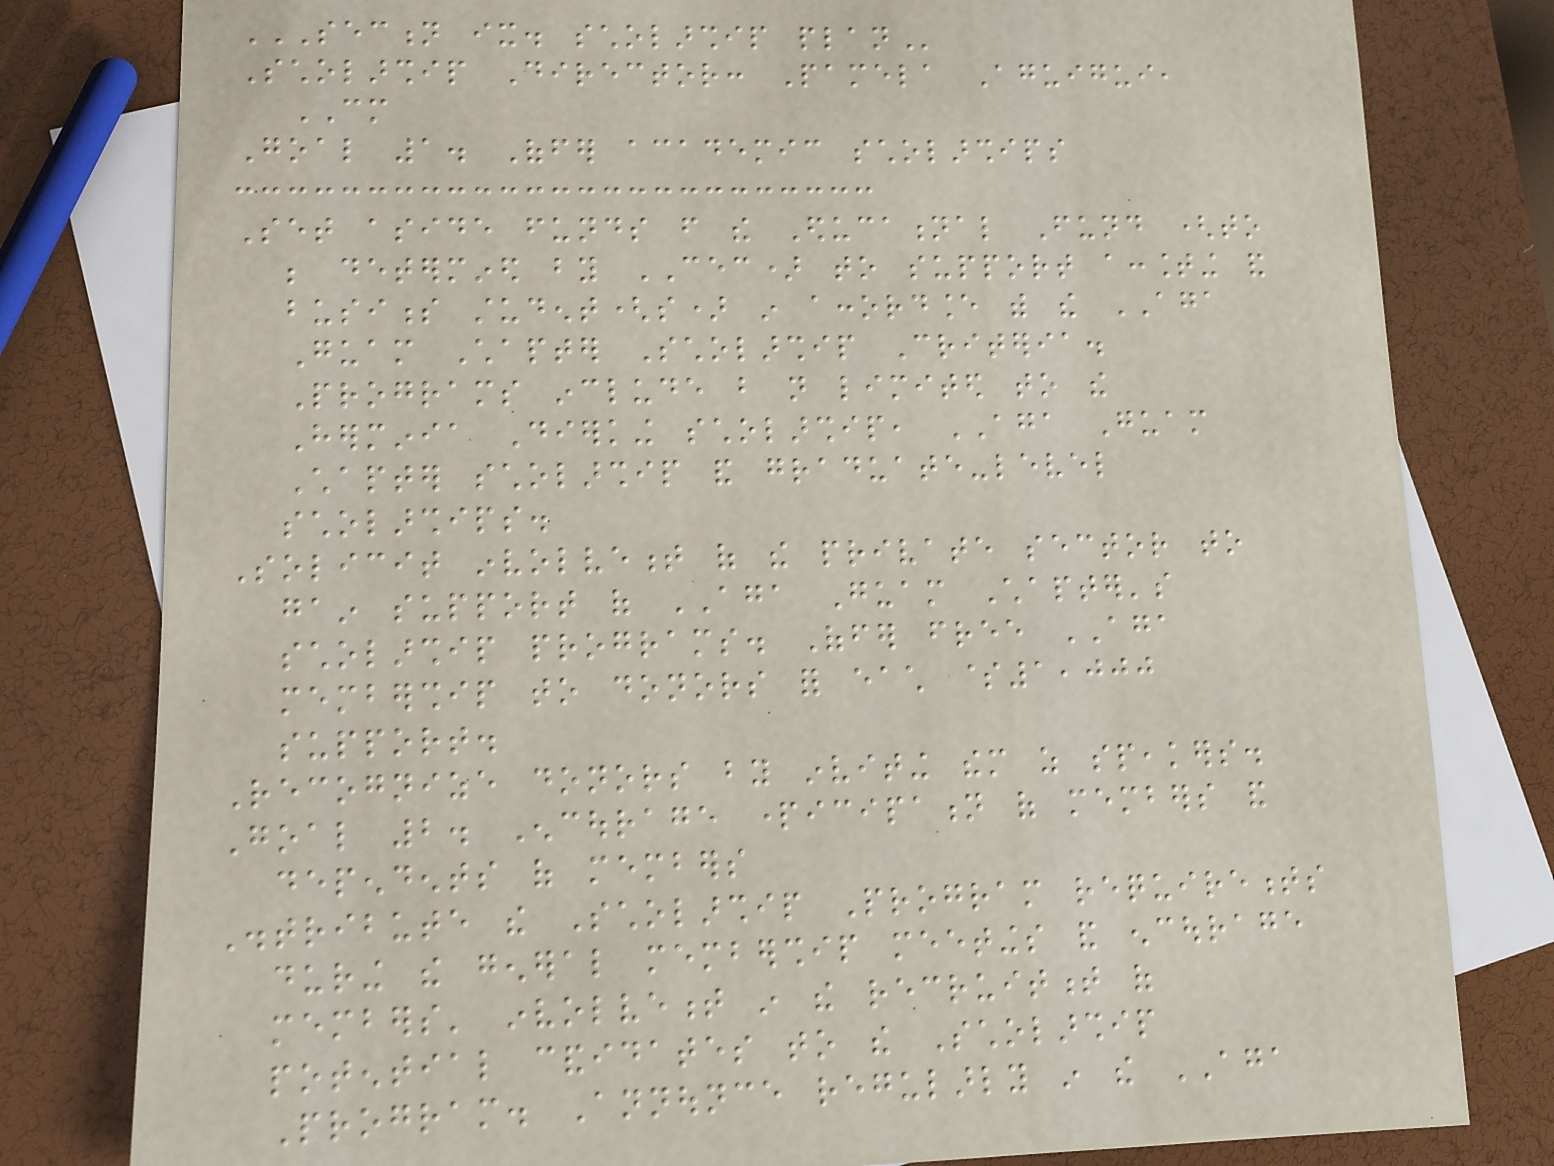SECTION IX. SCHOLARSHIP PLAN
Scholarship Director: Pamela Aguigui,
CM
Goal 1. Offer academic scholarships
Set aside funds from the Educational Fund (to
be determined by CEC) to support accounting and
business student(s) in accordance with the AGA
Guam Chapter Scholarship Criteria.
Programs include but not limited to the
Herminia Dierking scholarship, AGA Guam
Chapter scholarship and graduate-level
scholarships.
Solicit involvement of the private sector to
gain support of AGA Guam Chapter's
scholarship programs. Offer free AGA
membership to donors for each $1,000
support.
Recognize donors by inviting them as speakers.
Goal 2. Encourage participation of members and
dependents of members
Distribute the Scholarship Program requirements
during the general membership meetings and encourage
members' involvement in the recruitment of
potential candidates to the Scholarship
Program. Announce regularly in the AGA
